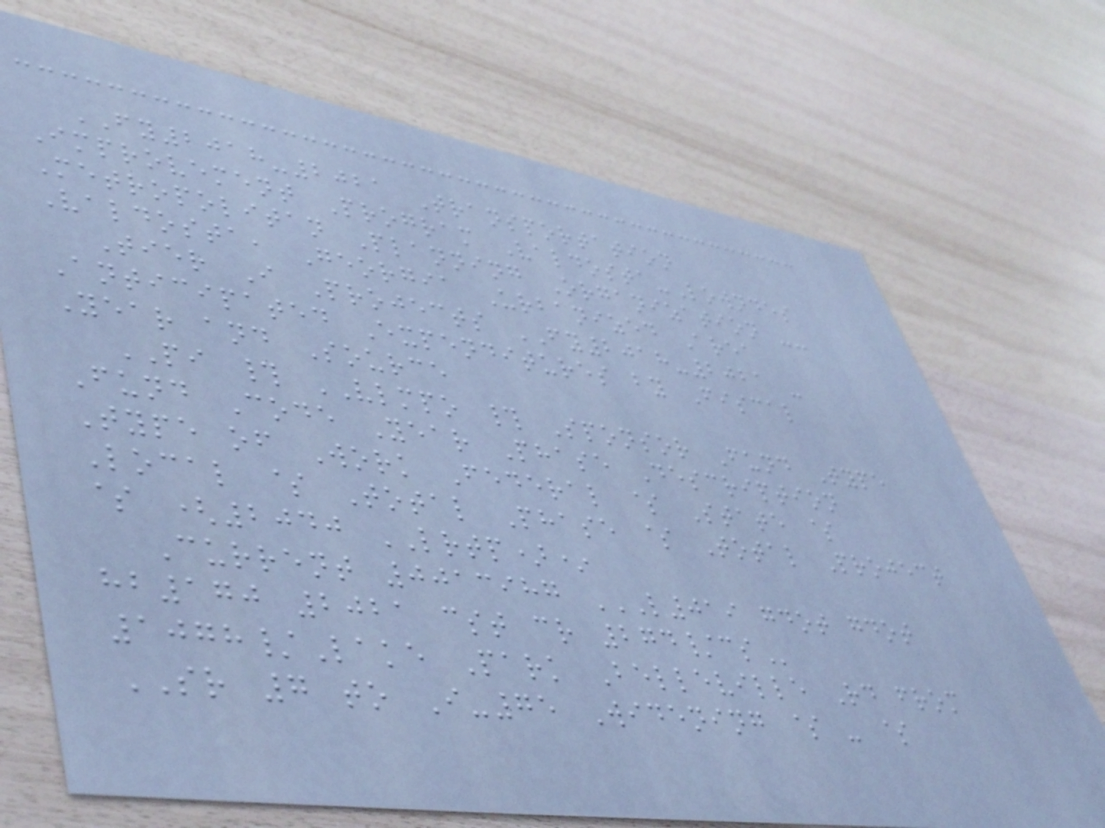FY2018-2021 Transportation
Improvement Program Valdosta-Lowndes
Metropolitan Planning Organization --
Valdosta, Georgia Urbanized Area
Tier I Projects FY2018-2021 -
Anticipated Expenditures by Fiscal
Year and Source
PI # VLMPO # Sponsor Fund Type
Fund Code Year Phase Description
Type of Work Federal $ State $
Local $ Total Phase $ Total Project
$ (2040 LRTP)*
Current 0013987 L019 GDOT GDOT
HB170 2021 CST CR 274/CS
1078/Lake Park Belleville Rd from
SR 7 to I-75 Widening $ - $
